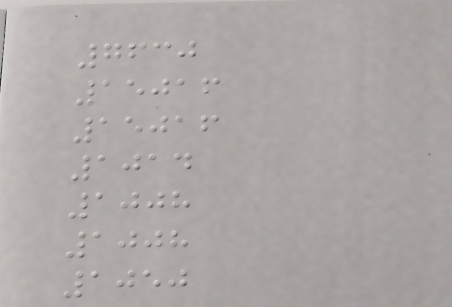7630
15016
15016
1014
1008
1008
1050
